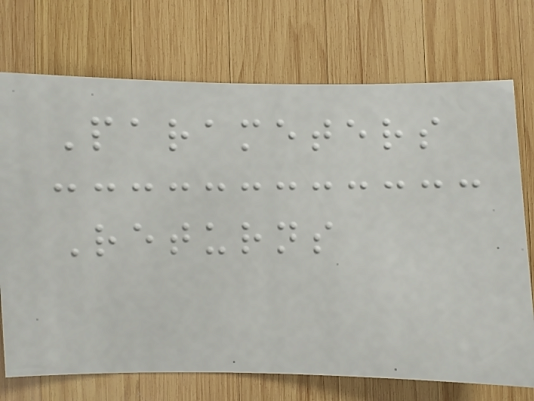Parameters
Returns
